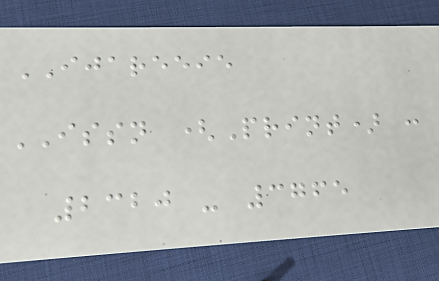IJAREEIE
ISSN (Print) :
2320 - 3765
